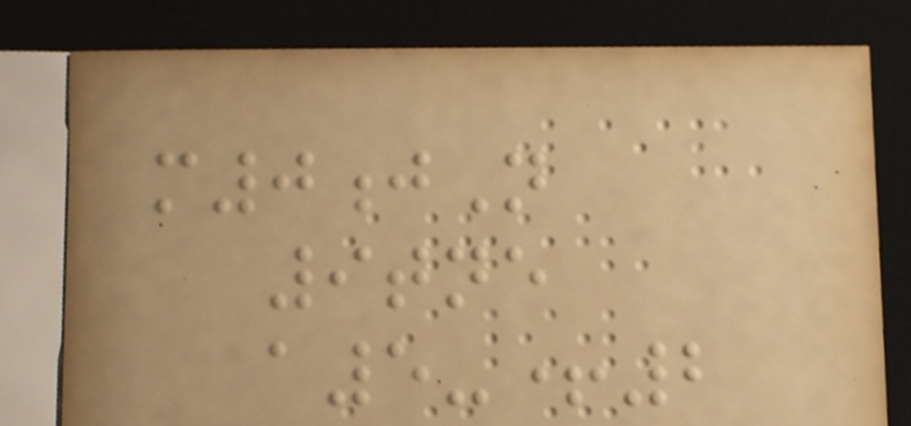m0jN
9tne
a5-+2
